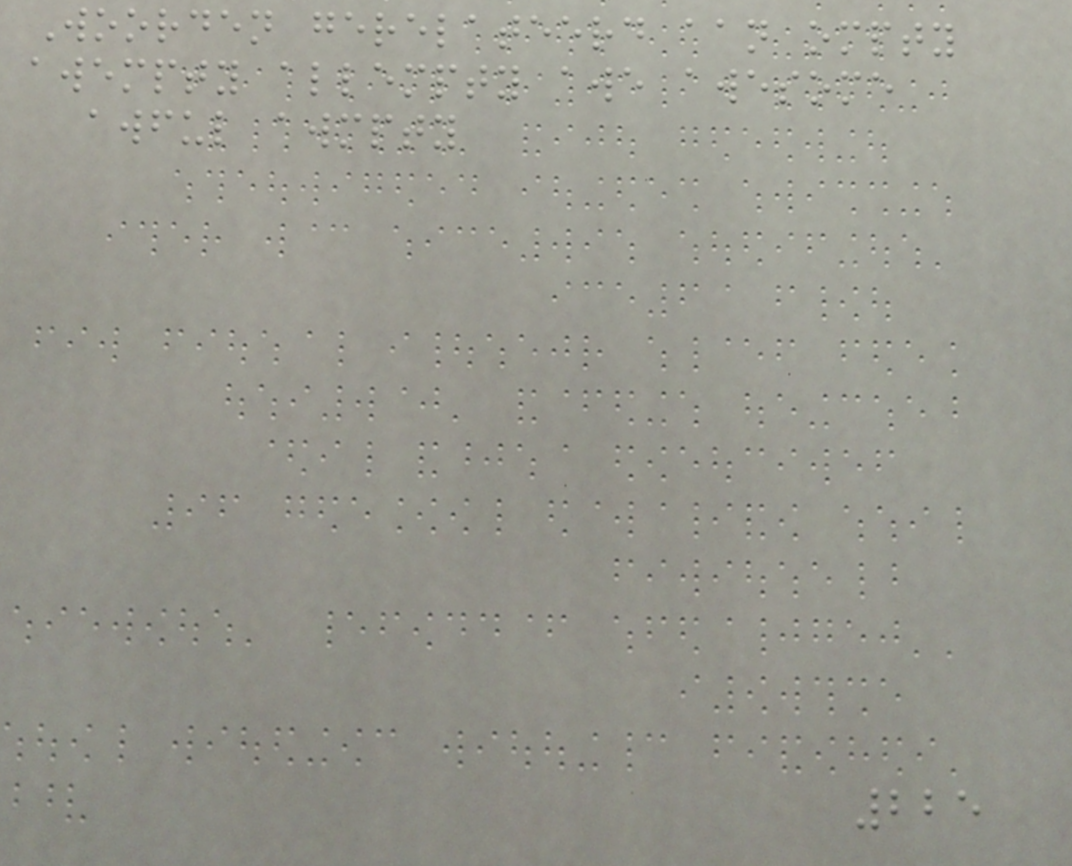Woorden gerelateerd aan ompty
awempty allempty awe awesome
awful awmpty
225
